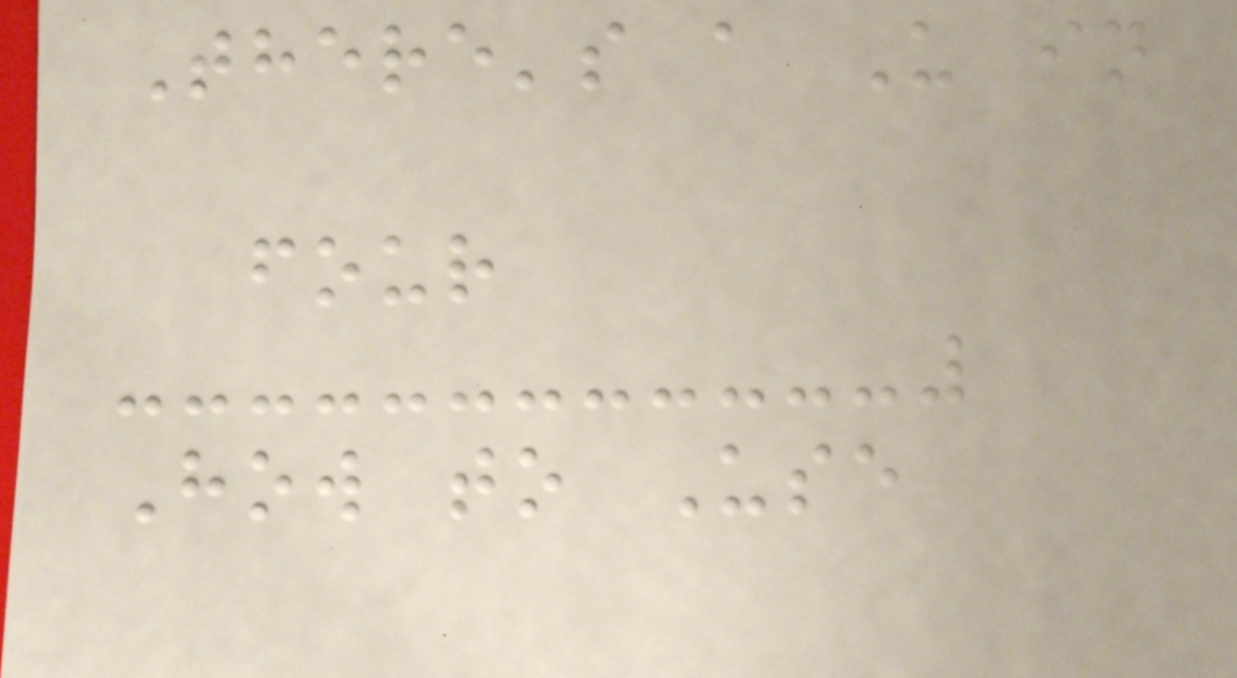There's a U in
four
How to Use
